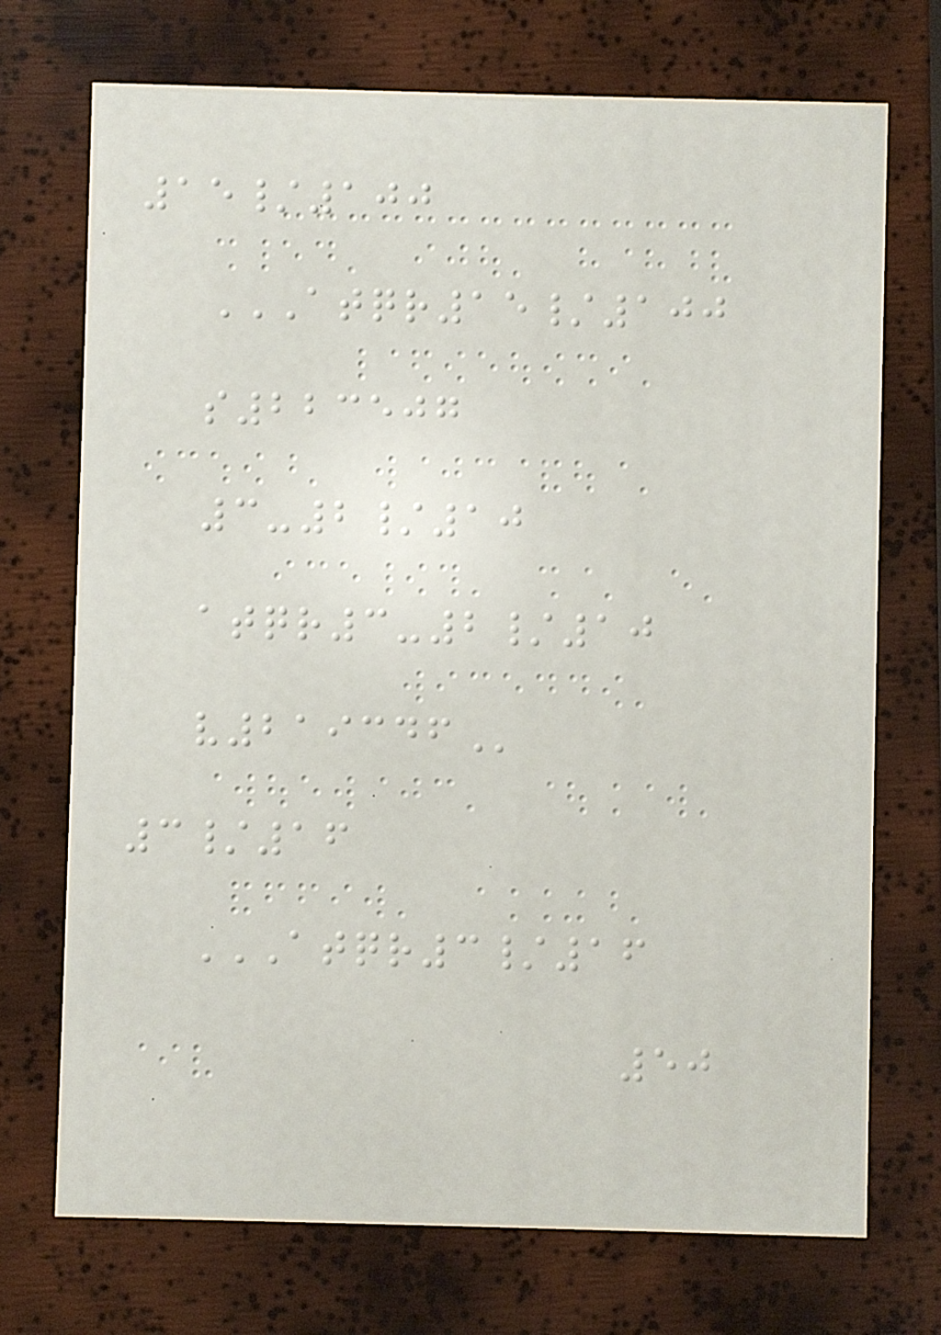15/100
ATQR15/100
S223507
3-2/10
ATQR3-2/10
V219346
3/16
ATQR3/16
50
